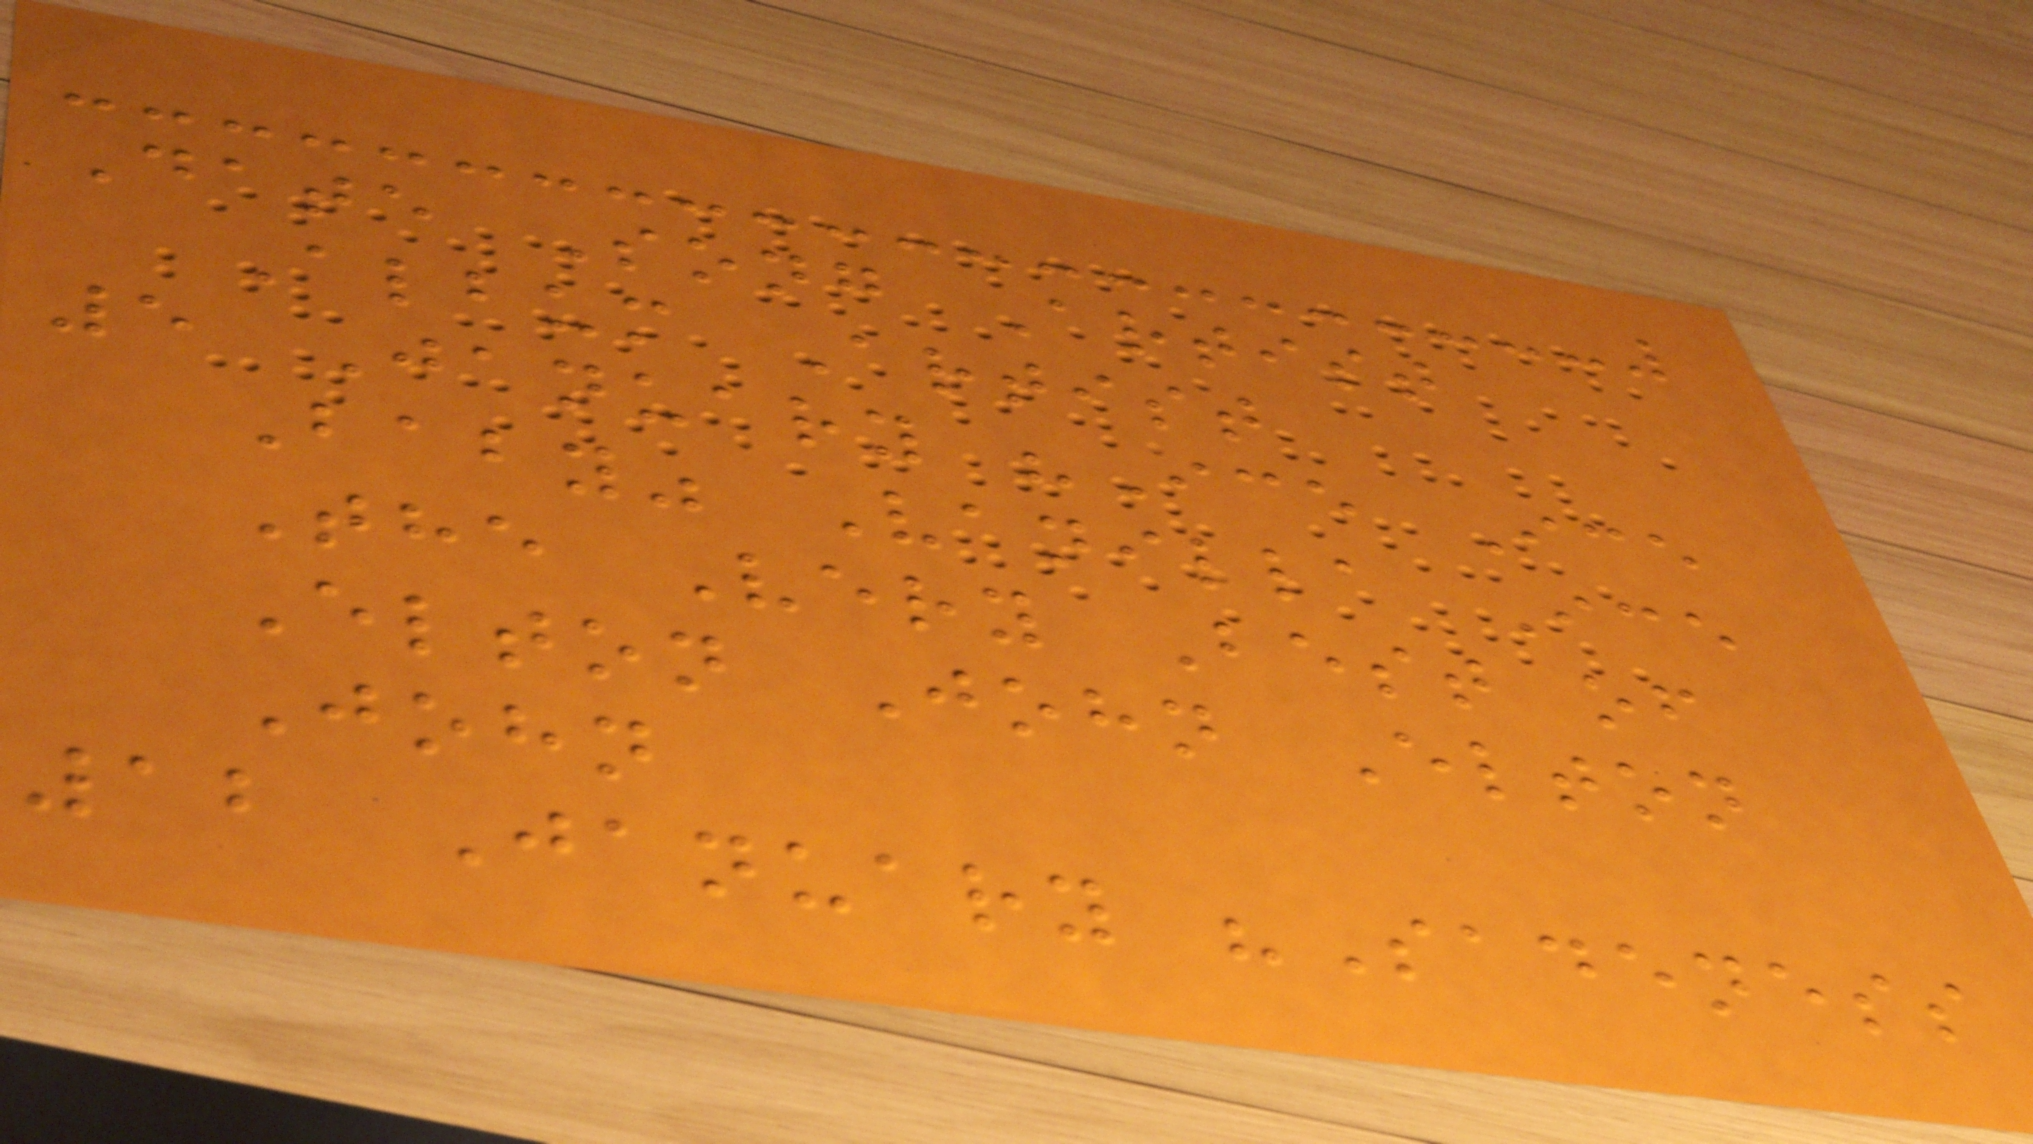Date Song Artist
Album Artist
5 January "Ice Ice
Baby" Vanilla Ice
The Very Best of
Elton John Elton
John
12 January "Sadeness
